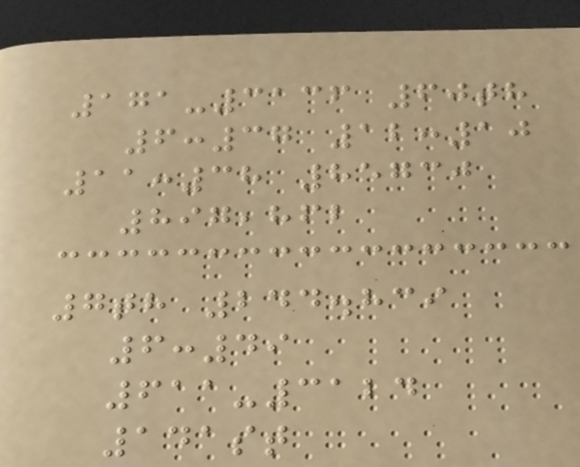171-3136 60th
6:37 12:10
11:38 85730
897,862
7th 244.839
6:49
611-3124
141st
